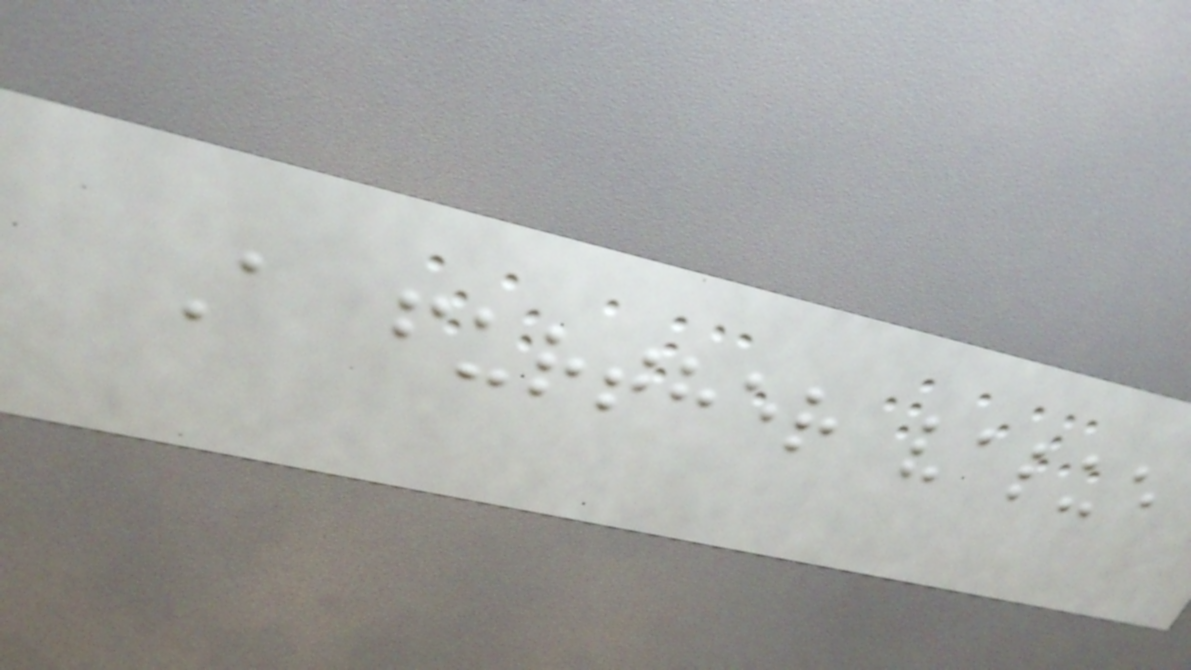A further value
